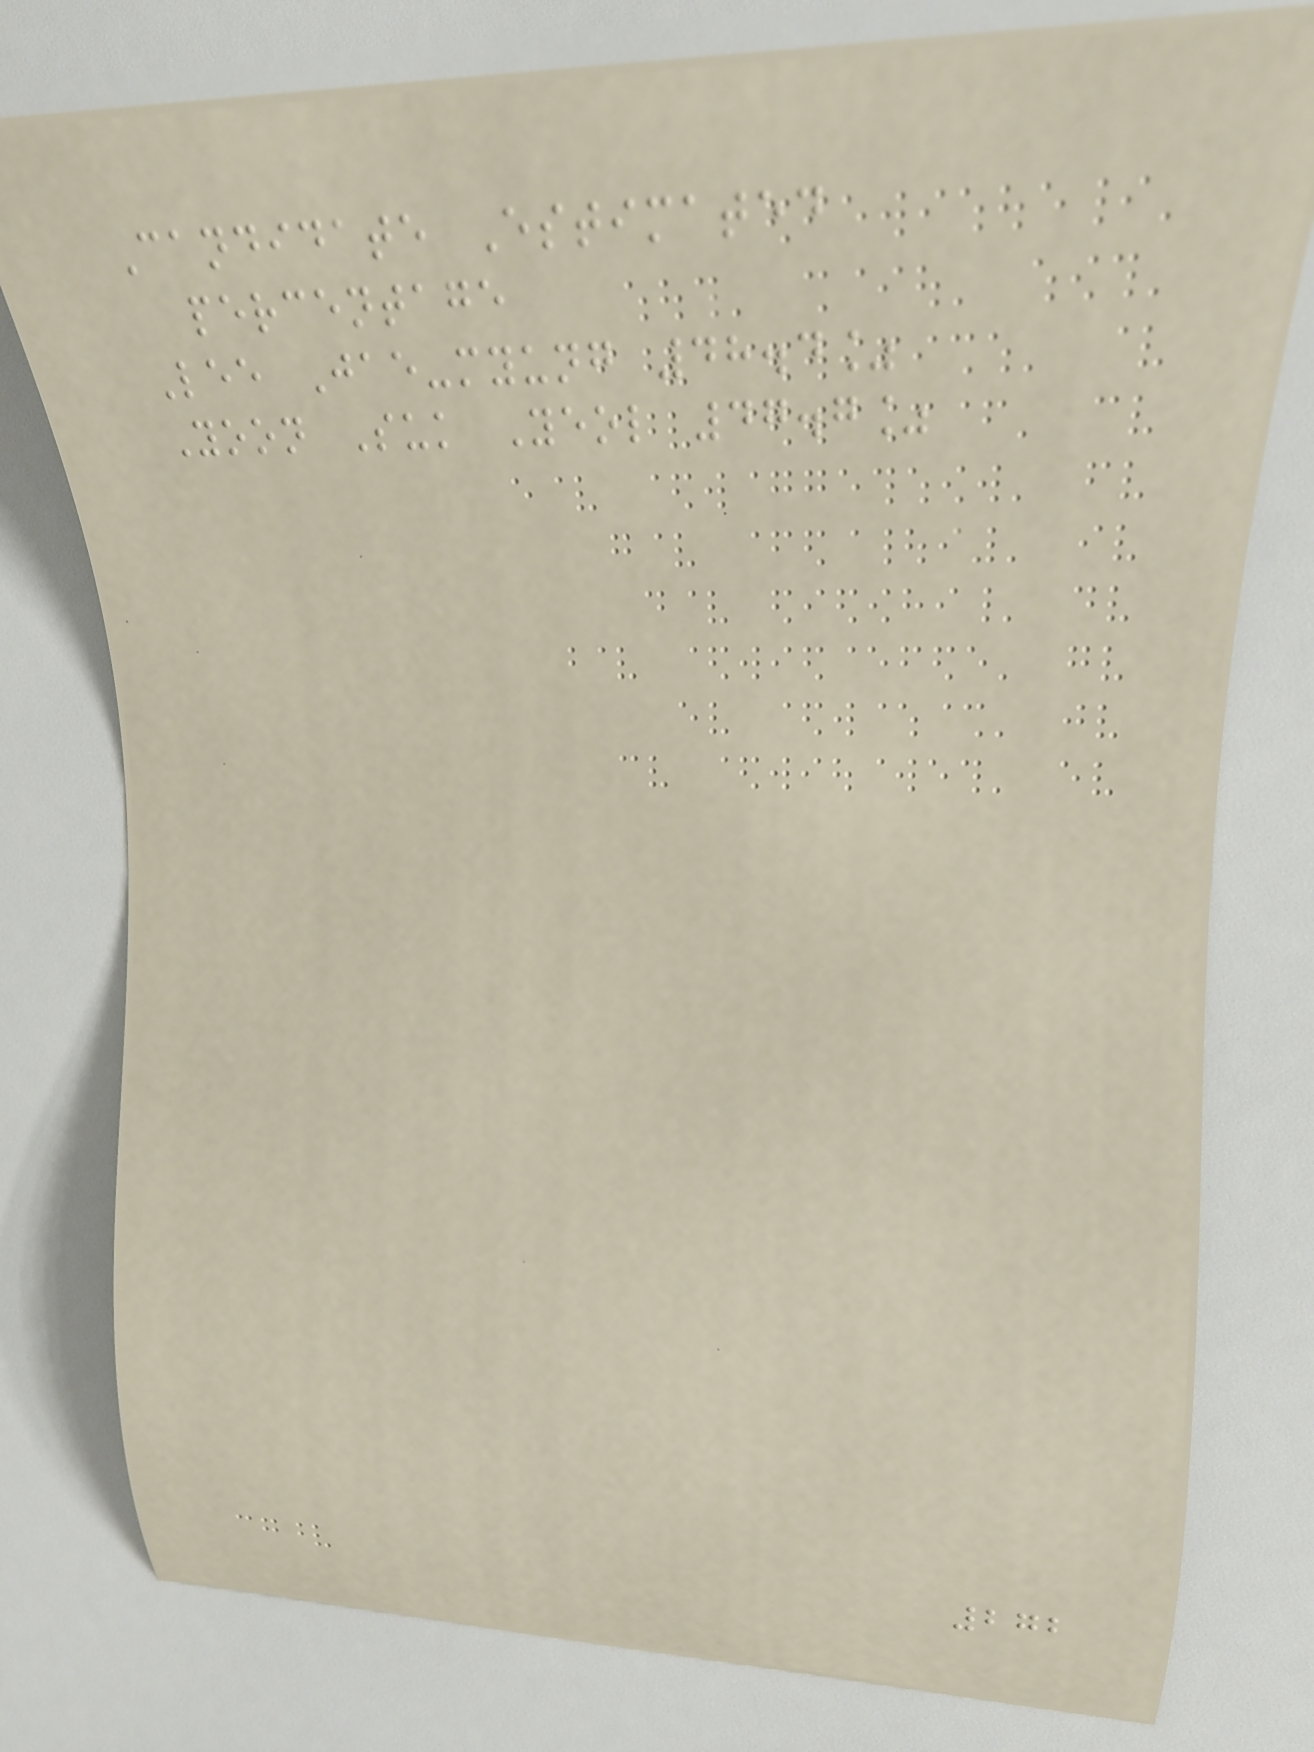Candidate Estimated
percentage
Lee Jae-myung 48.4%
Yoon Suk Yeol 47.7%
272
